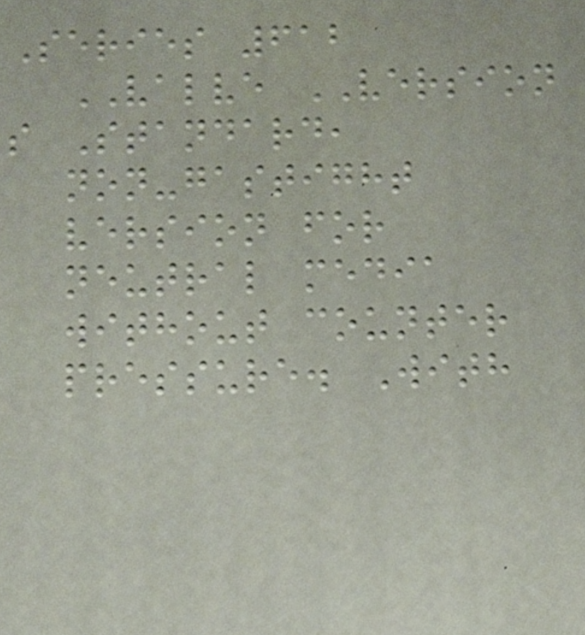Series 612
VALVE VERSION
s Standard,
non-gastight
version for
neutral media
without counter
pressure. With
